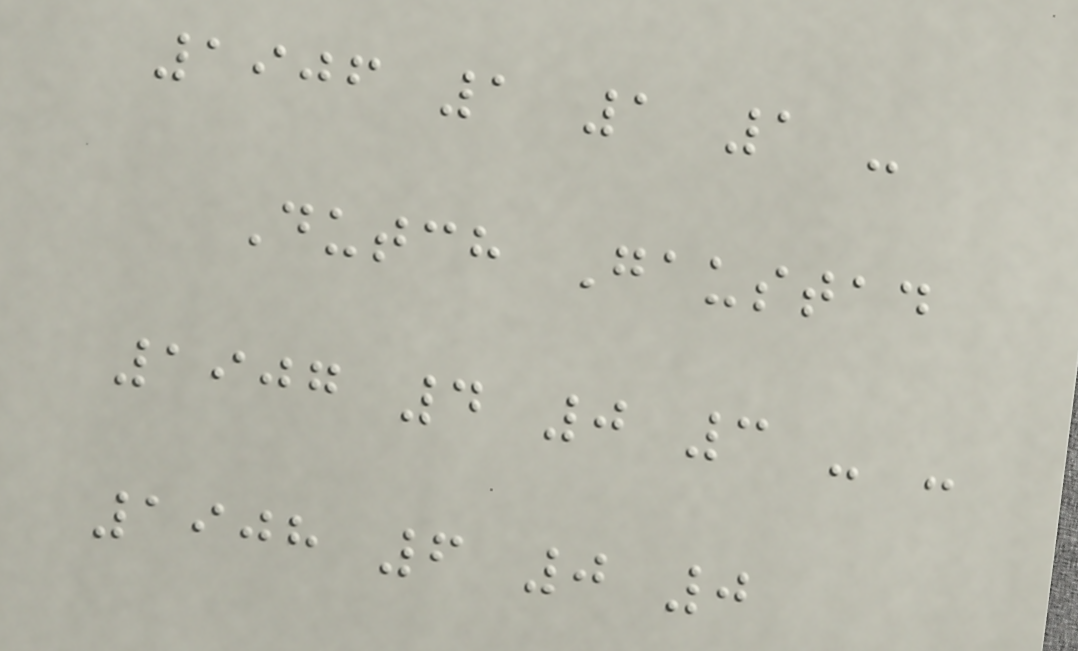1906 1 1 1 -
Dutch Gaustad
1907 4 0 3 - -
1908 6 0 0
